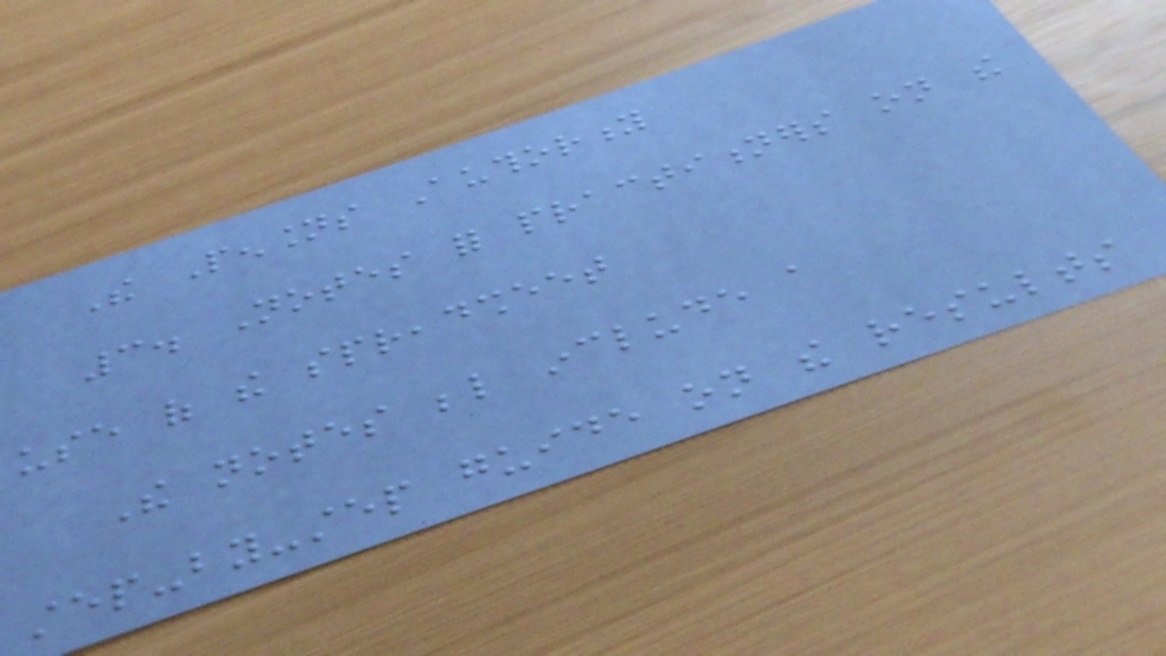The Pensions Authority
3. Notes for practitioners on the
use of the spreadsheet
The notes below include a
step-by-step guide on the results
